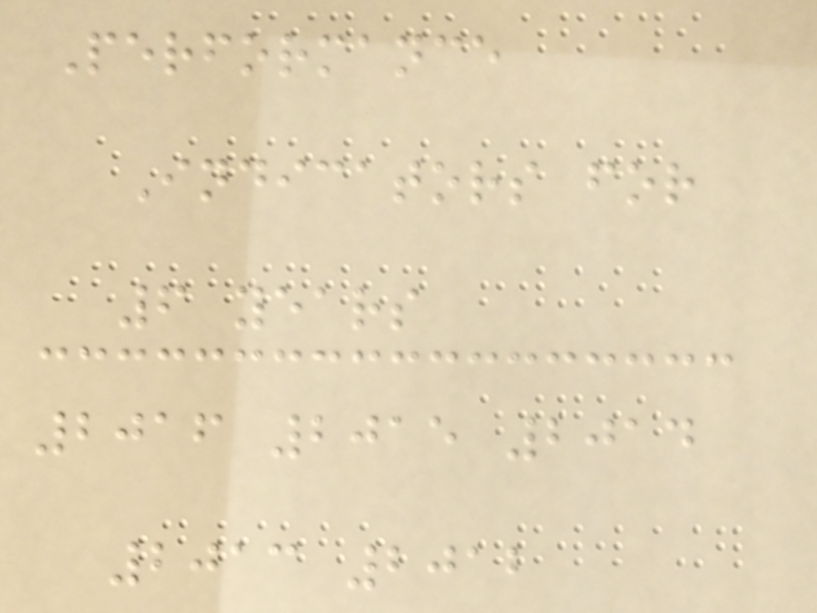Performance
Indicators for
6 years
2016 2015 2014
2013 2012
